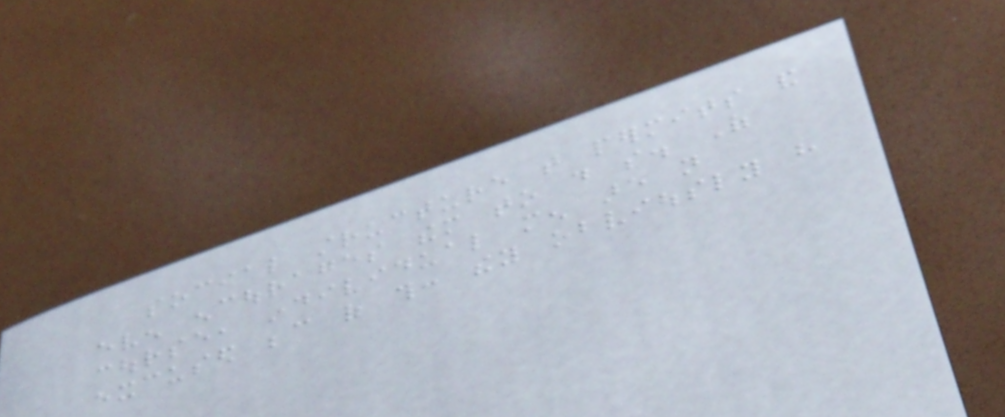social structure that permits and
even encourages them to do so. Of
course, individual men are not
excused because of this: they obviously have
